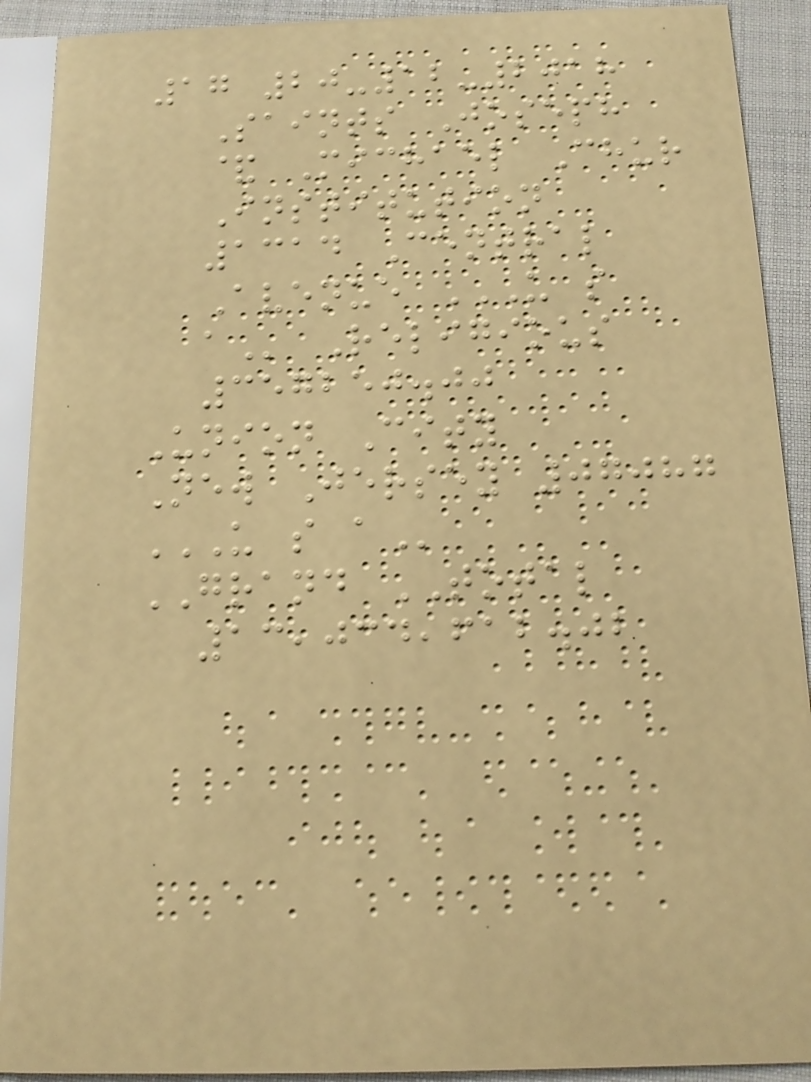17 20-12-2018
Saints Joseph
& Michael Chur
Institution
1314 Central
Avenue U S
A Religious
357250.00
Union City
New Jersey 07087
U S A
GRAND TOTAL
13,034,612.02
